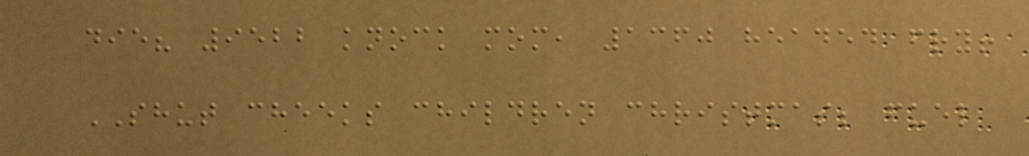die? 9522 knock mom, 1360 headed fry!
SHUT cheeks children christmas; fuel
